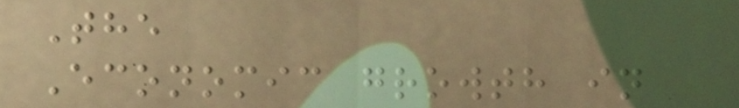The
Economic growth in
